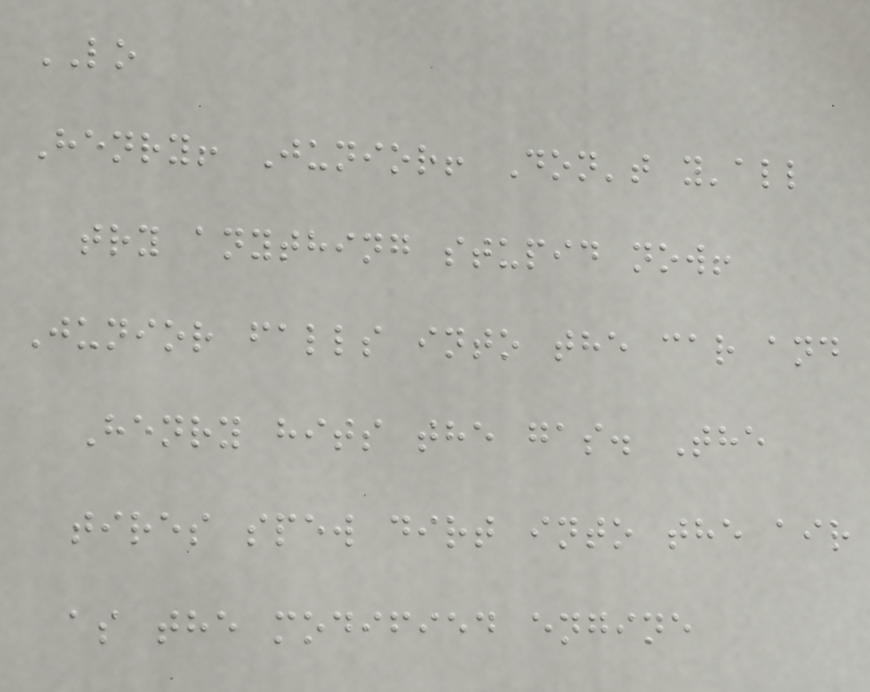LO
Henry! Junior! Don't y'all
try anything stupid now!
Junior falls into the car and
Henry hits the gas. The
tires spew dirt into the air
as the modified engine
